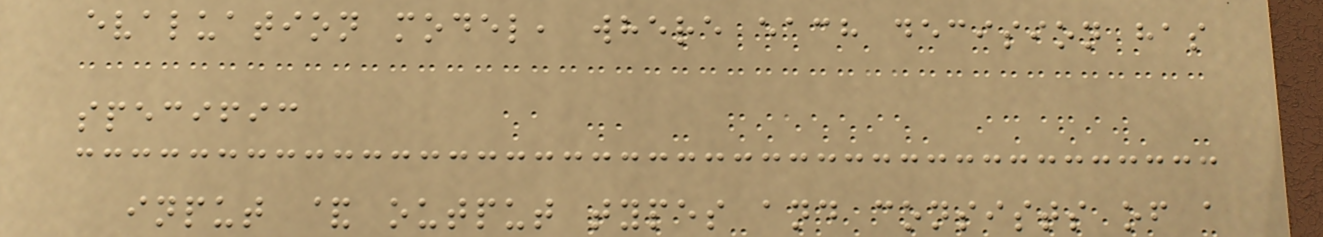evaluation model, where each decision has
specific
input & output types and consists of a
